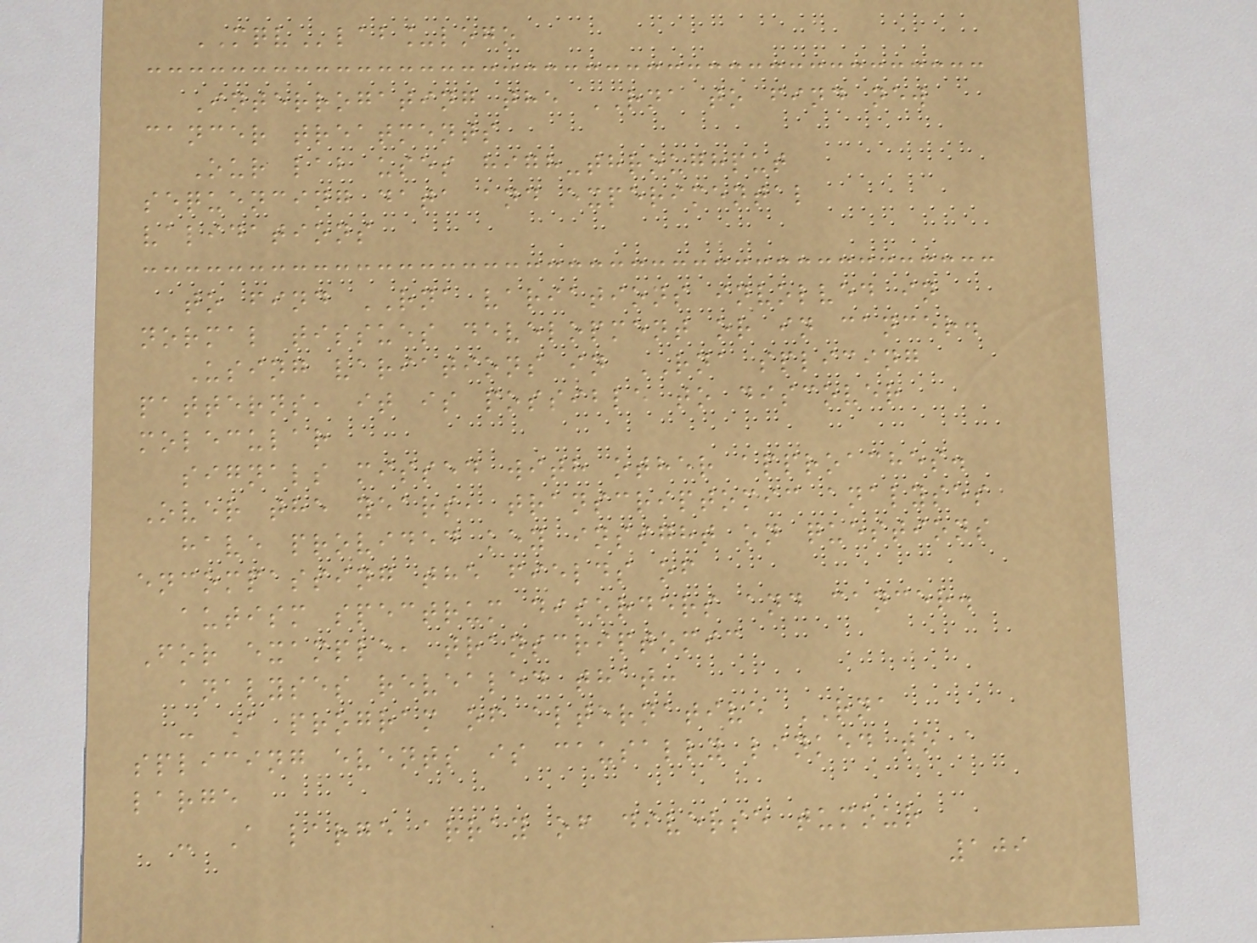MQVlab_logo
Interrogating the RNA to find new
cancer treatments
Our lab uses high-throughput
sequencing data and experimental
validations
to find RNA variations involved in
normal tissues development or in cancer.
Using variations in RNA splicing
patterns, it is possible to discover
molecular
signals missed with other approaches.
Over the years, transcriptomic analyses
have provided key insight on questions
encompassing the fields of
autism spectrum disorders and cancer.
For example, transcriptomic
analyses revealed that:
- A program of alternative RNA
splicing events is causally linked to a
large
- A large array of diverse tumour
109
